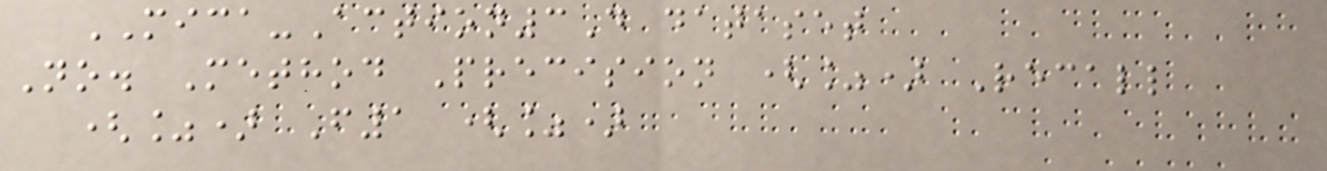MICA-Action3D dataset
No. Method Precision (%) Recall
(%) F1 (%)
